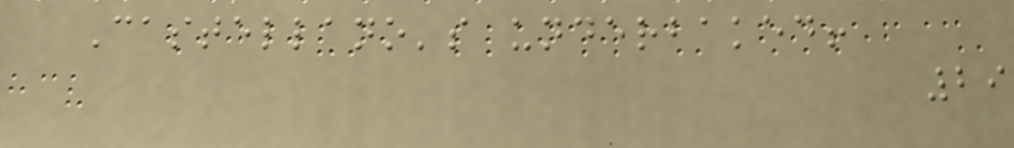Castellano's underbaked!
29
